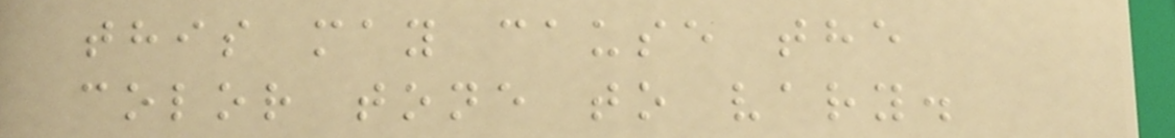this may cause the
color tone to vary.
